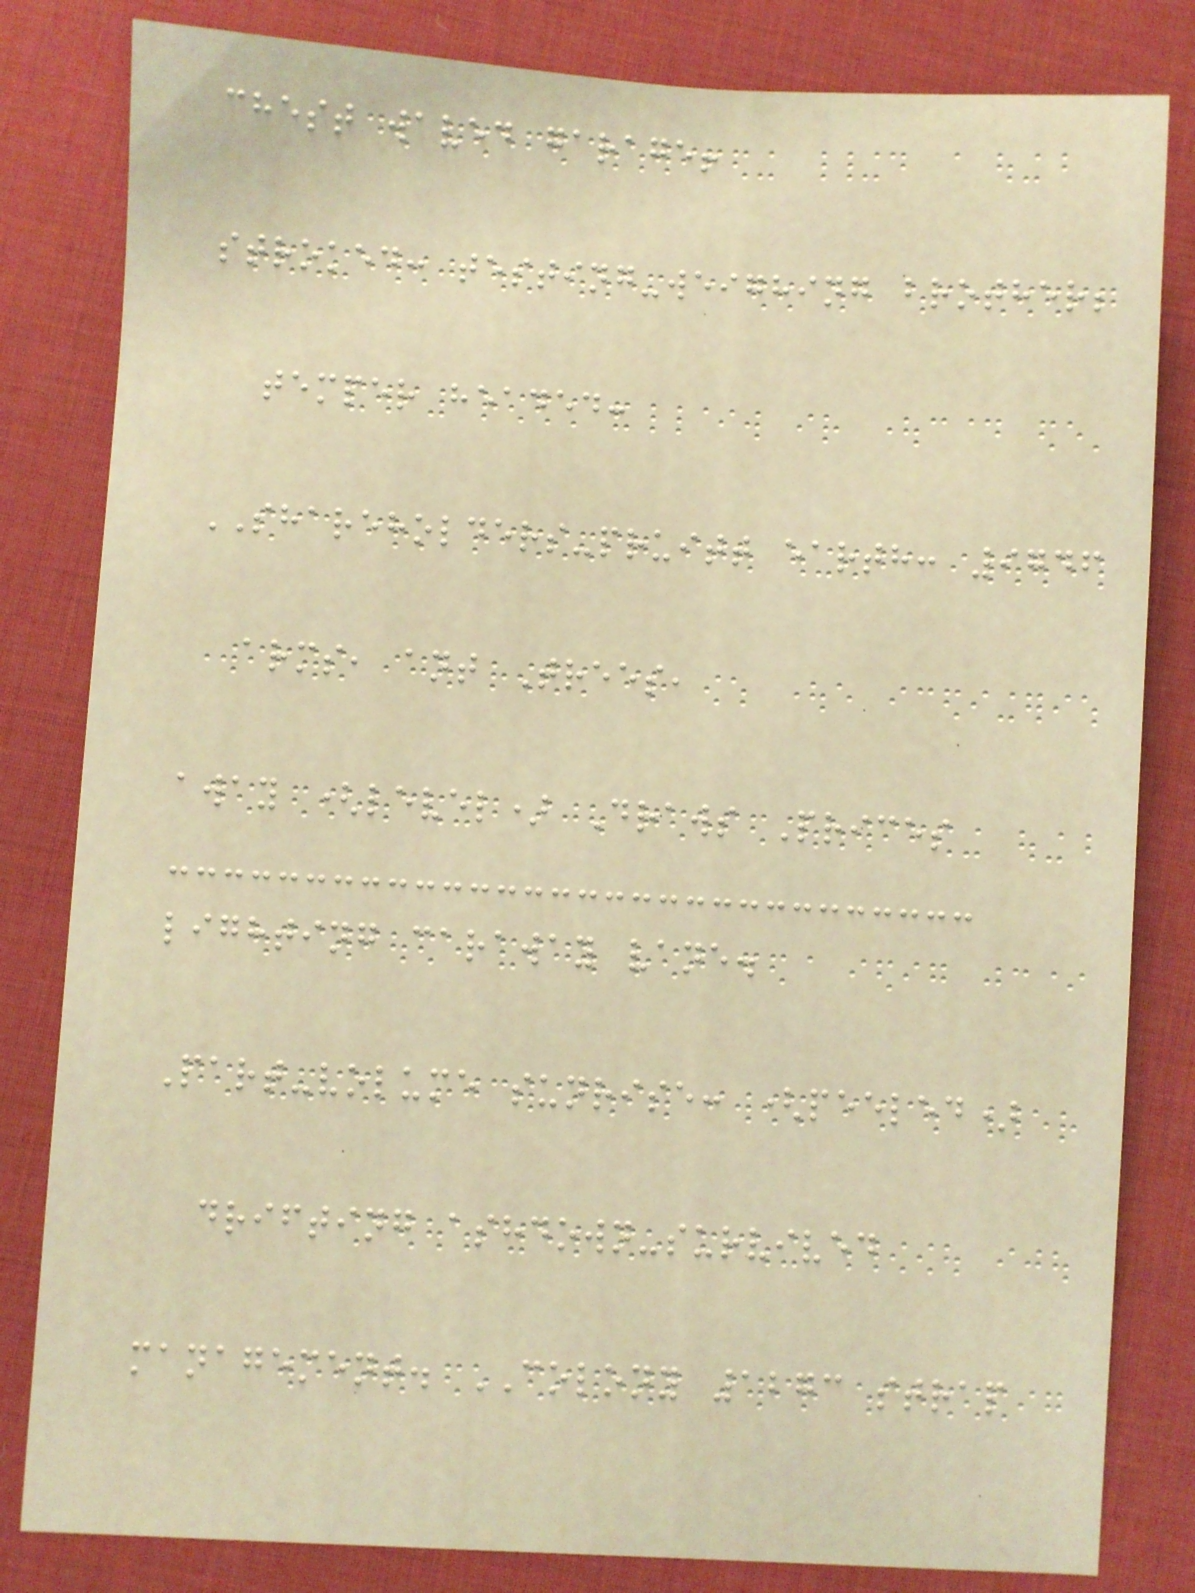chest waved garage!
stroked: testing-weighing brother;
temper headed:
SHAREHOLDERS-pruitt earth: 9746
arms, ant Trees,
away (level) Draws Prices
lighting caraway vane.
Part-volume sunrise: (peeled)
drifting ashdown-survived
management. COLONY 1273 strap
